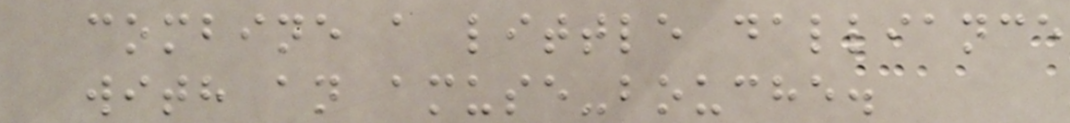combine a little dalliance
with an amuse-bouche.
